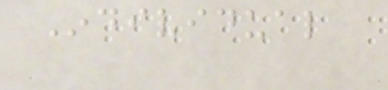Individual
